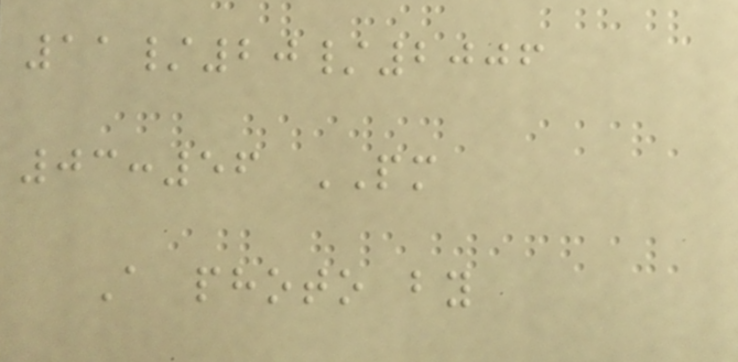11/20/2006
03:56 PM
A photo by
